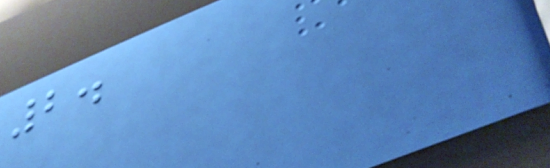2.
